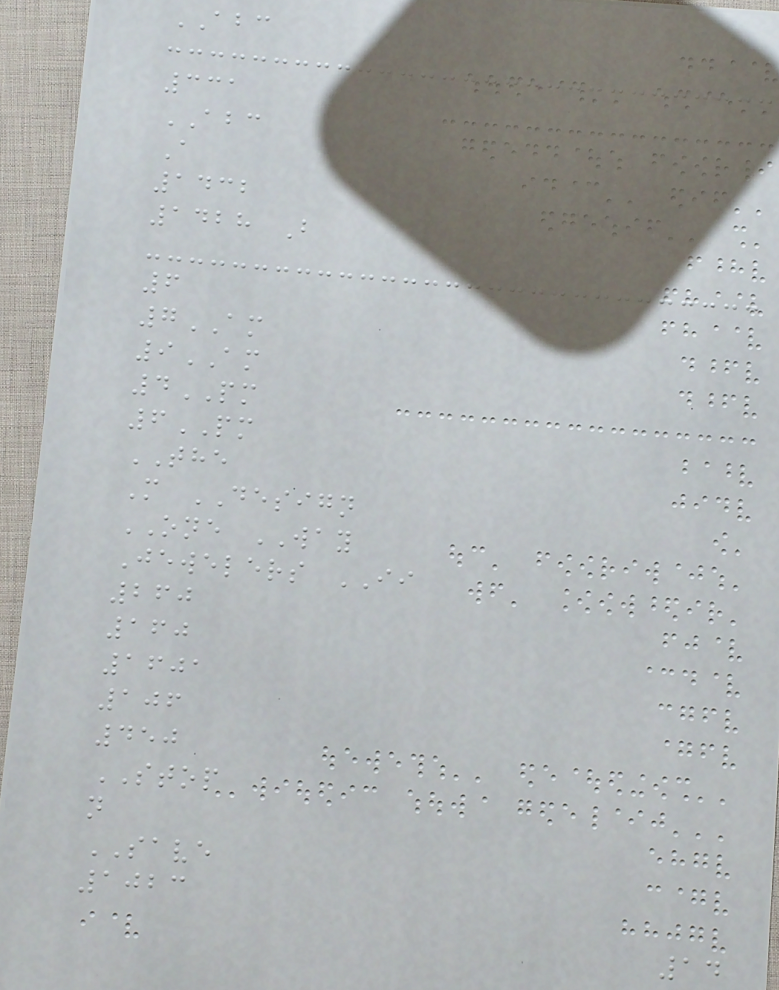ABC
331
ABC
A
1432
1428 B
6
7AM
9AM
4PM
6PM
THE
M DESIGN
ONE WAY
Jewelers II
260
160
1601
106
450
STOP
n
SAVE
1023
14
